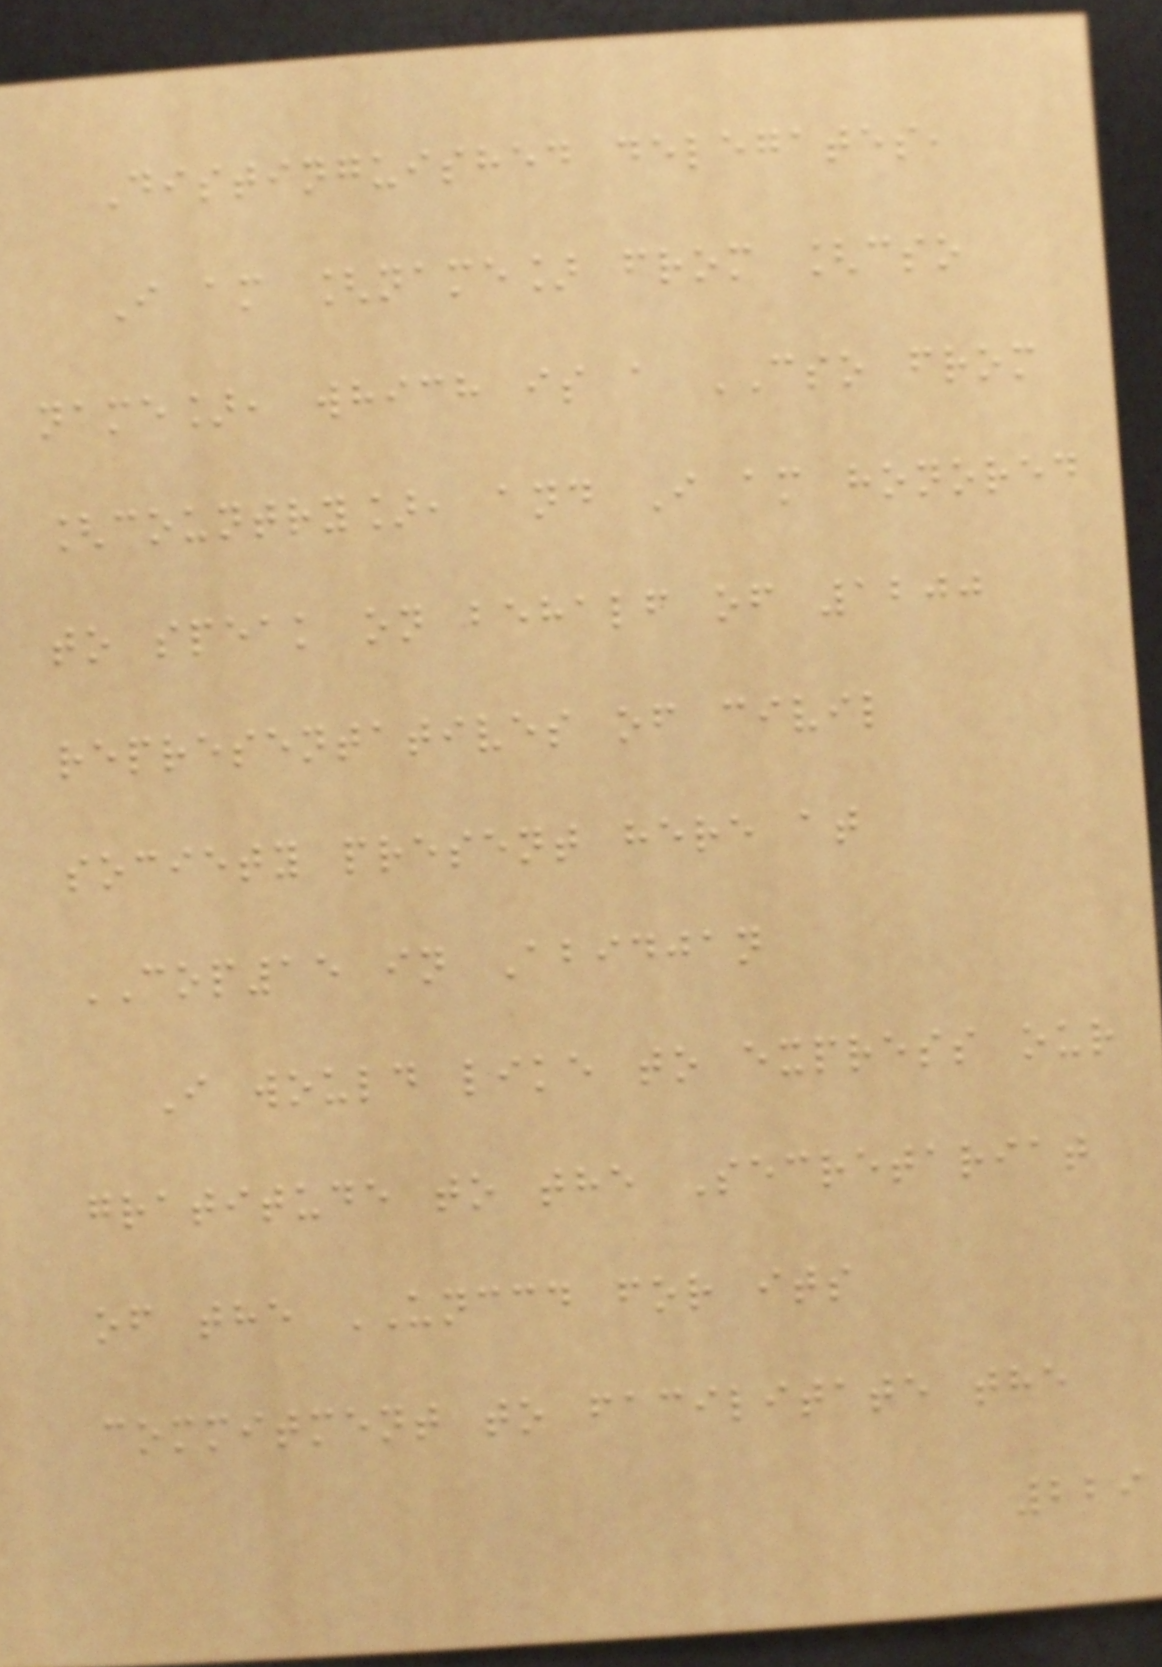Distinguished delegates,
I am [name] from [cso
name], which is a CSO from
[country], and I am honored
to speak on behalf of 1200
representatives of civil
society present here at
COP15 in Abidjan
I would like to express our
gratitude to the Secretariat
of the UNCCD for its
commitment to facilitate the
229
